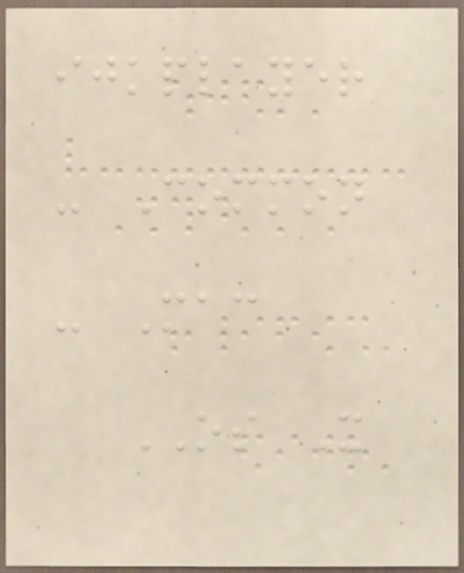ijkplayer
- Common
- Mac
OS X
